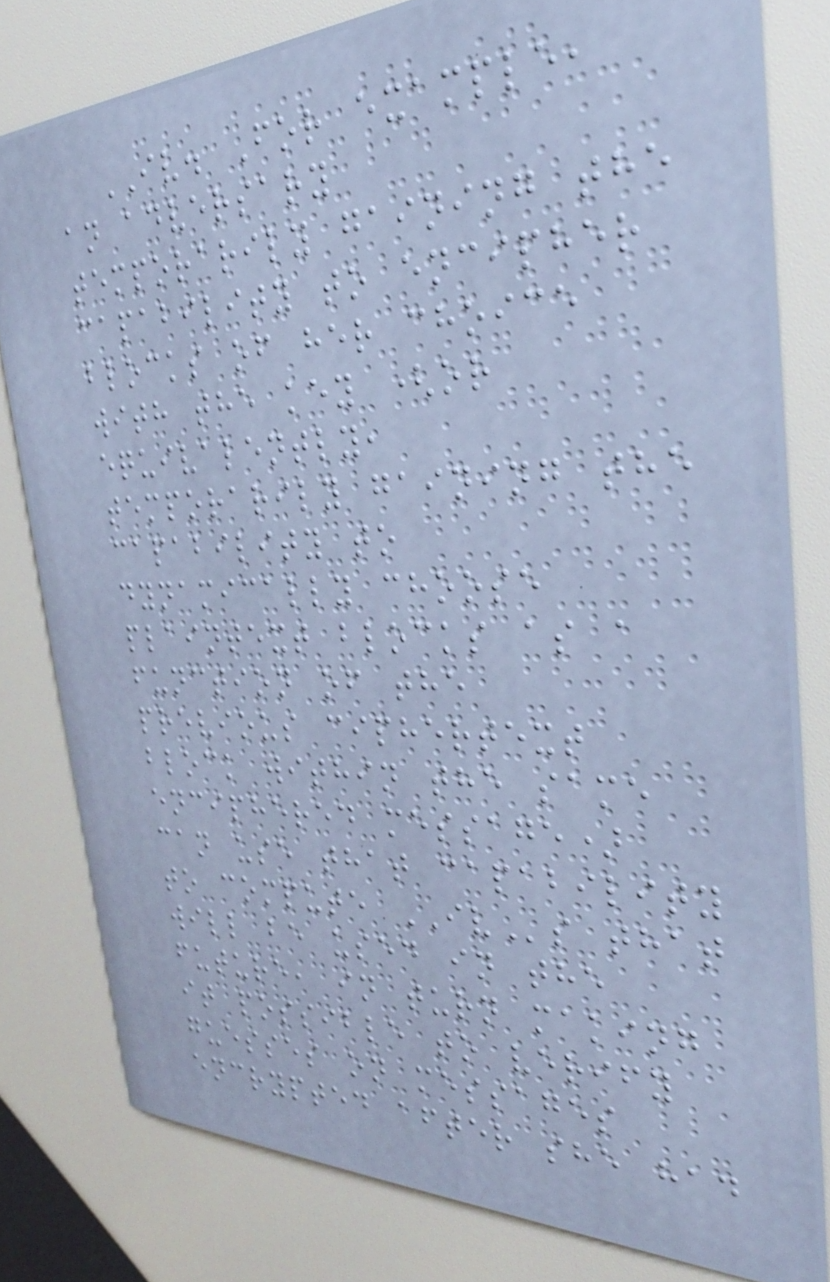IV. For example,
an adversary
temporarily gaining the
capability to encipher
blocks of her choice
with the key (or
equivalently,
temporarily gaining the
capability to
dynamically choose
plaintext blocks as a
function of the
previous ciphertext
block within the same
enciphered message)
can use that capability
to compute IVs that
will be used in the
future, in turn making
it possible to verify
guesses on messages
encrypted after she had
